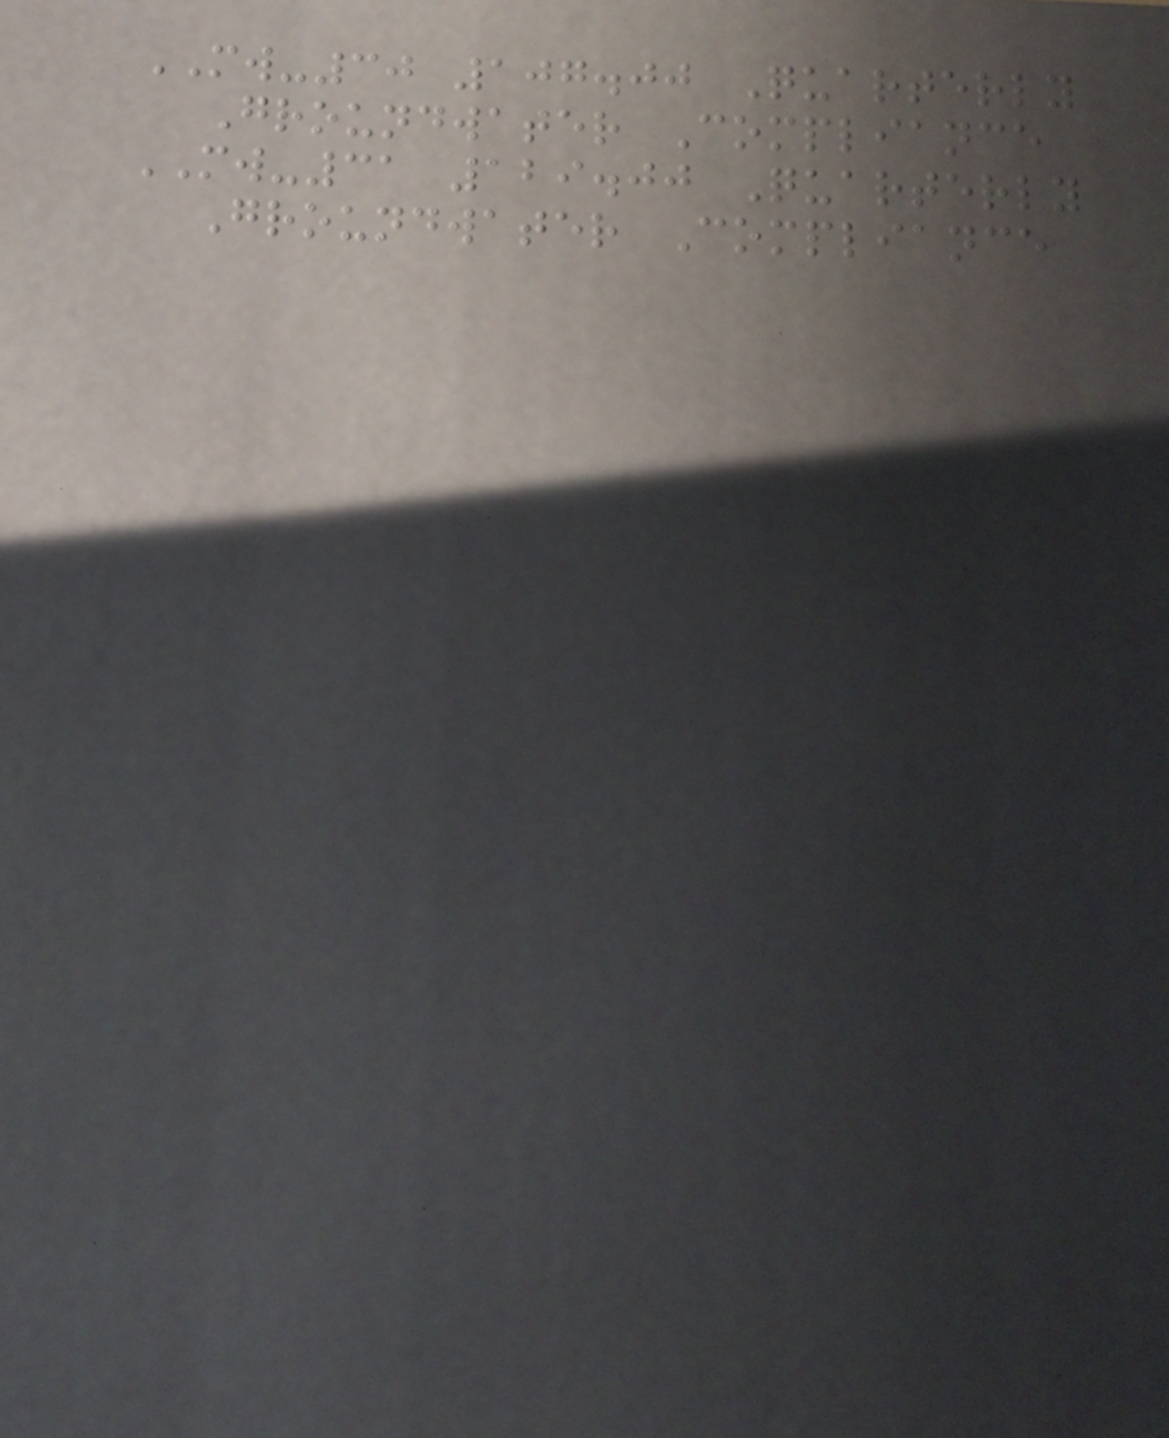MW-30 107.00 Quarterly
Groundwater Compliance
MW-31 129.00 Quarterly
Groundwater Compliance
